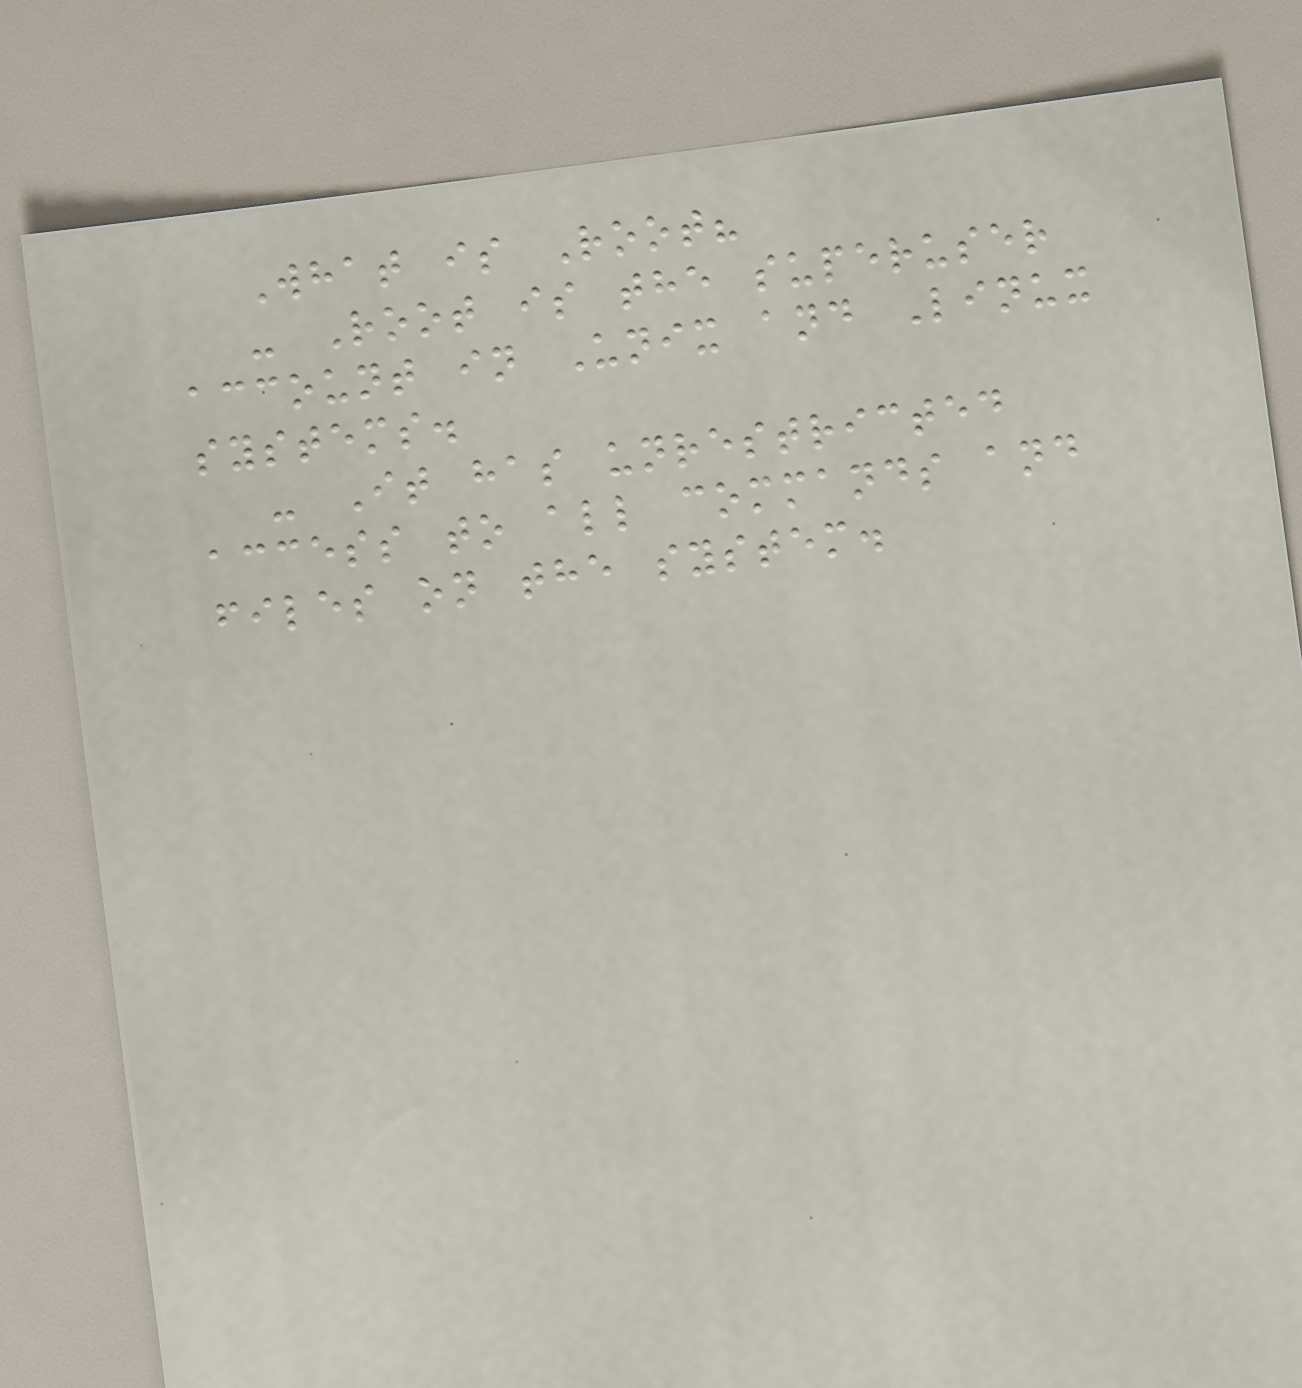What is Root?
- Root is the superuser
account in Unix and Linux
systems.
- It has unrestricted
access to all commands and
files on the system.
